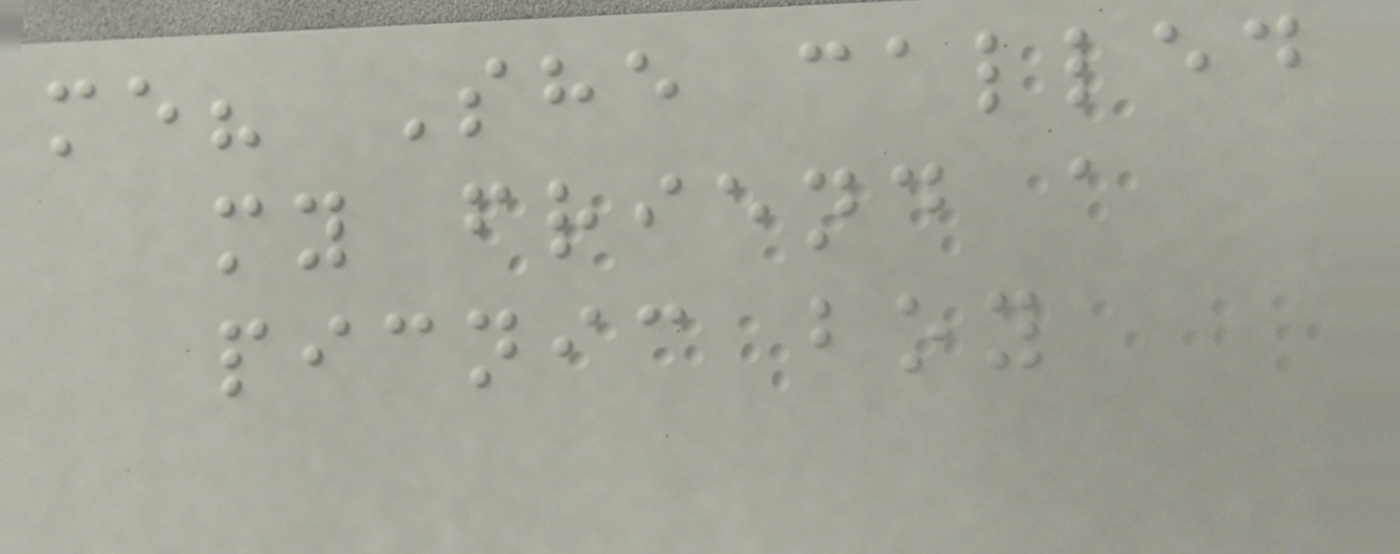me? She called
my friend a
picnic boy
